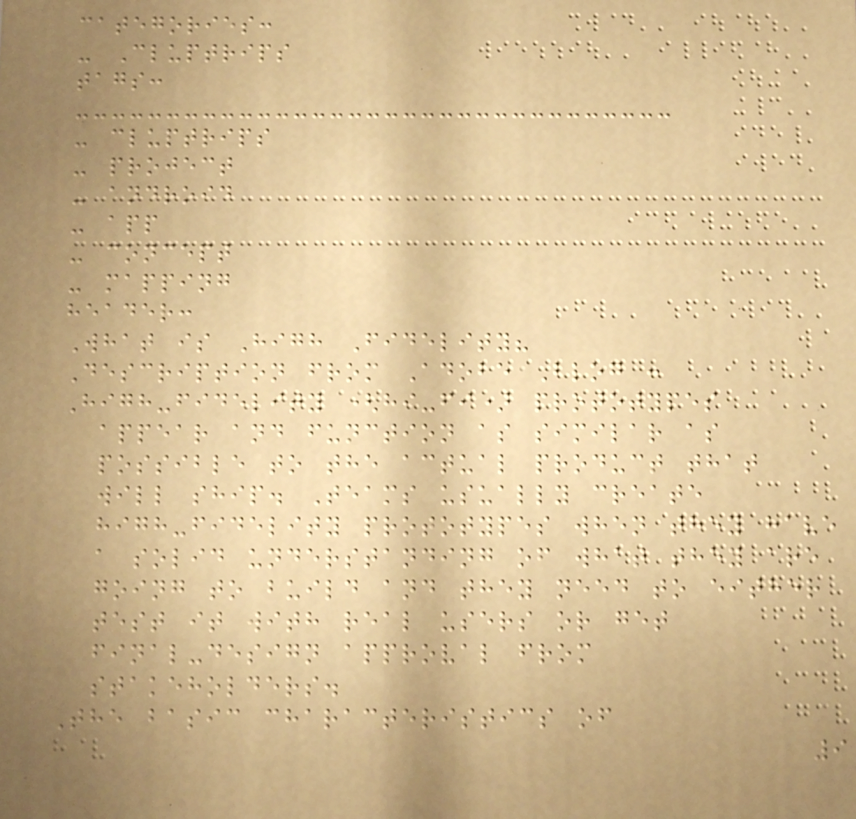categories:
- Cluptrips
tags:
- cluptrips
- project
- android
- app
- concept
- mapping
header:
What is High Fidelity?
Description from Adobe Blog :
High-fidelity (hi-fi) prototypes
appear and function as similar as
possible to the actual product that
will ship. Teams usually create
high-fidelity prototypes when they have
a solid understanding of what they are
going to build and they need to either
test it with real users or get
final-design approval from
stakeholders.
The basic characteristics of
9
